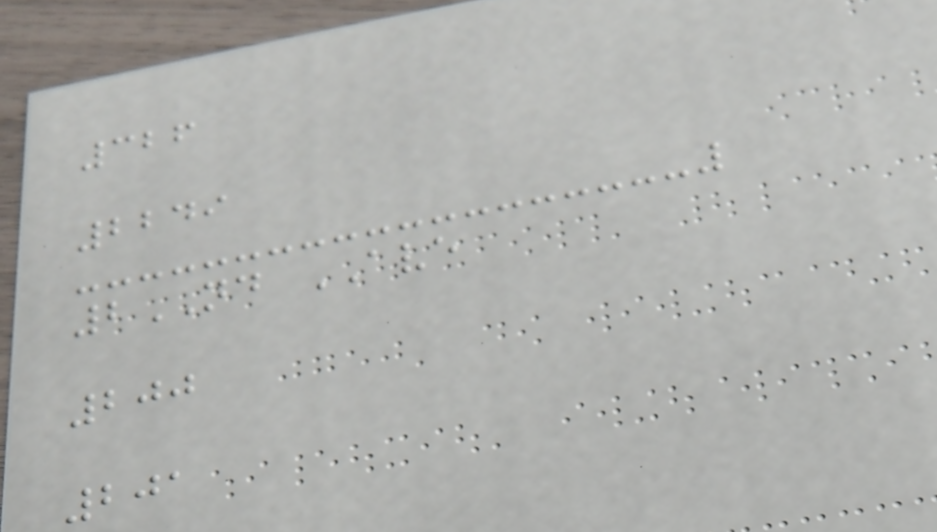326
2249
2ND AVE
200
201
